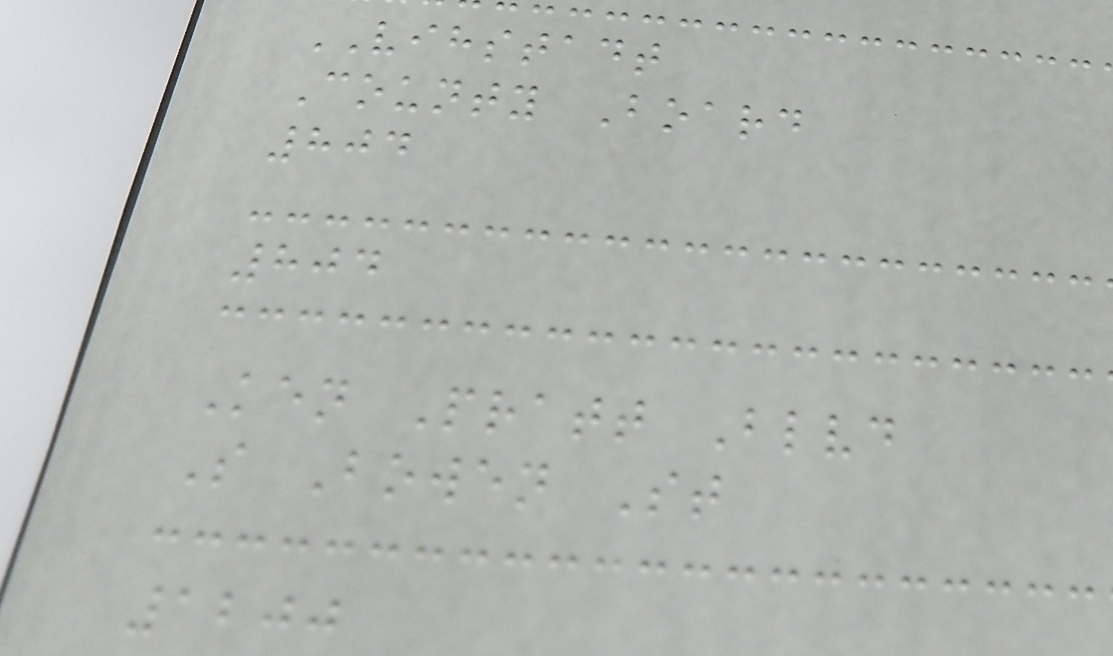VIHSTADT
County Board
804
804
Ken Pratt Blvd
S Bowen St
1200
